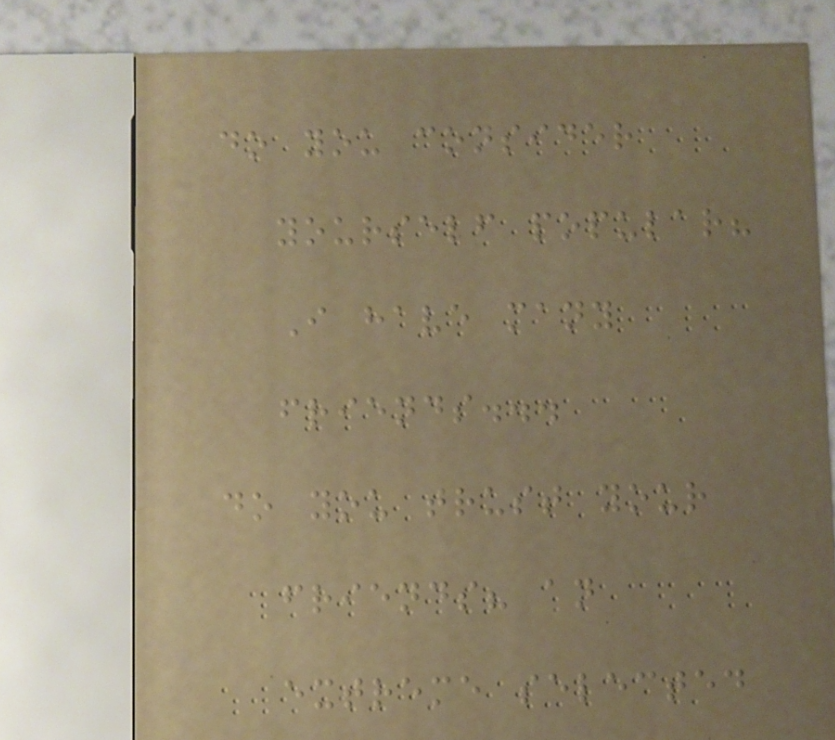do you consider
yourself popular?
I have many
friends...
do you trust your
friends? an
extreme selected
